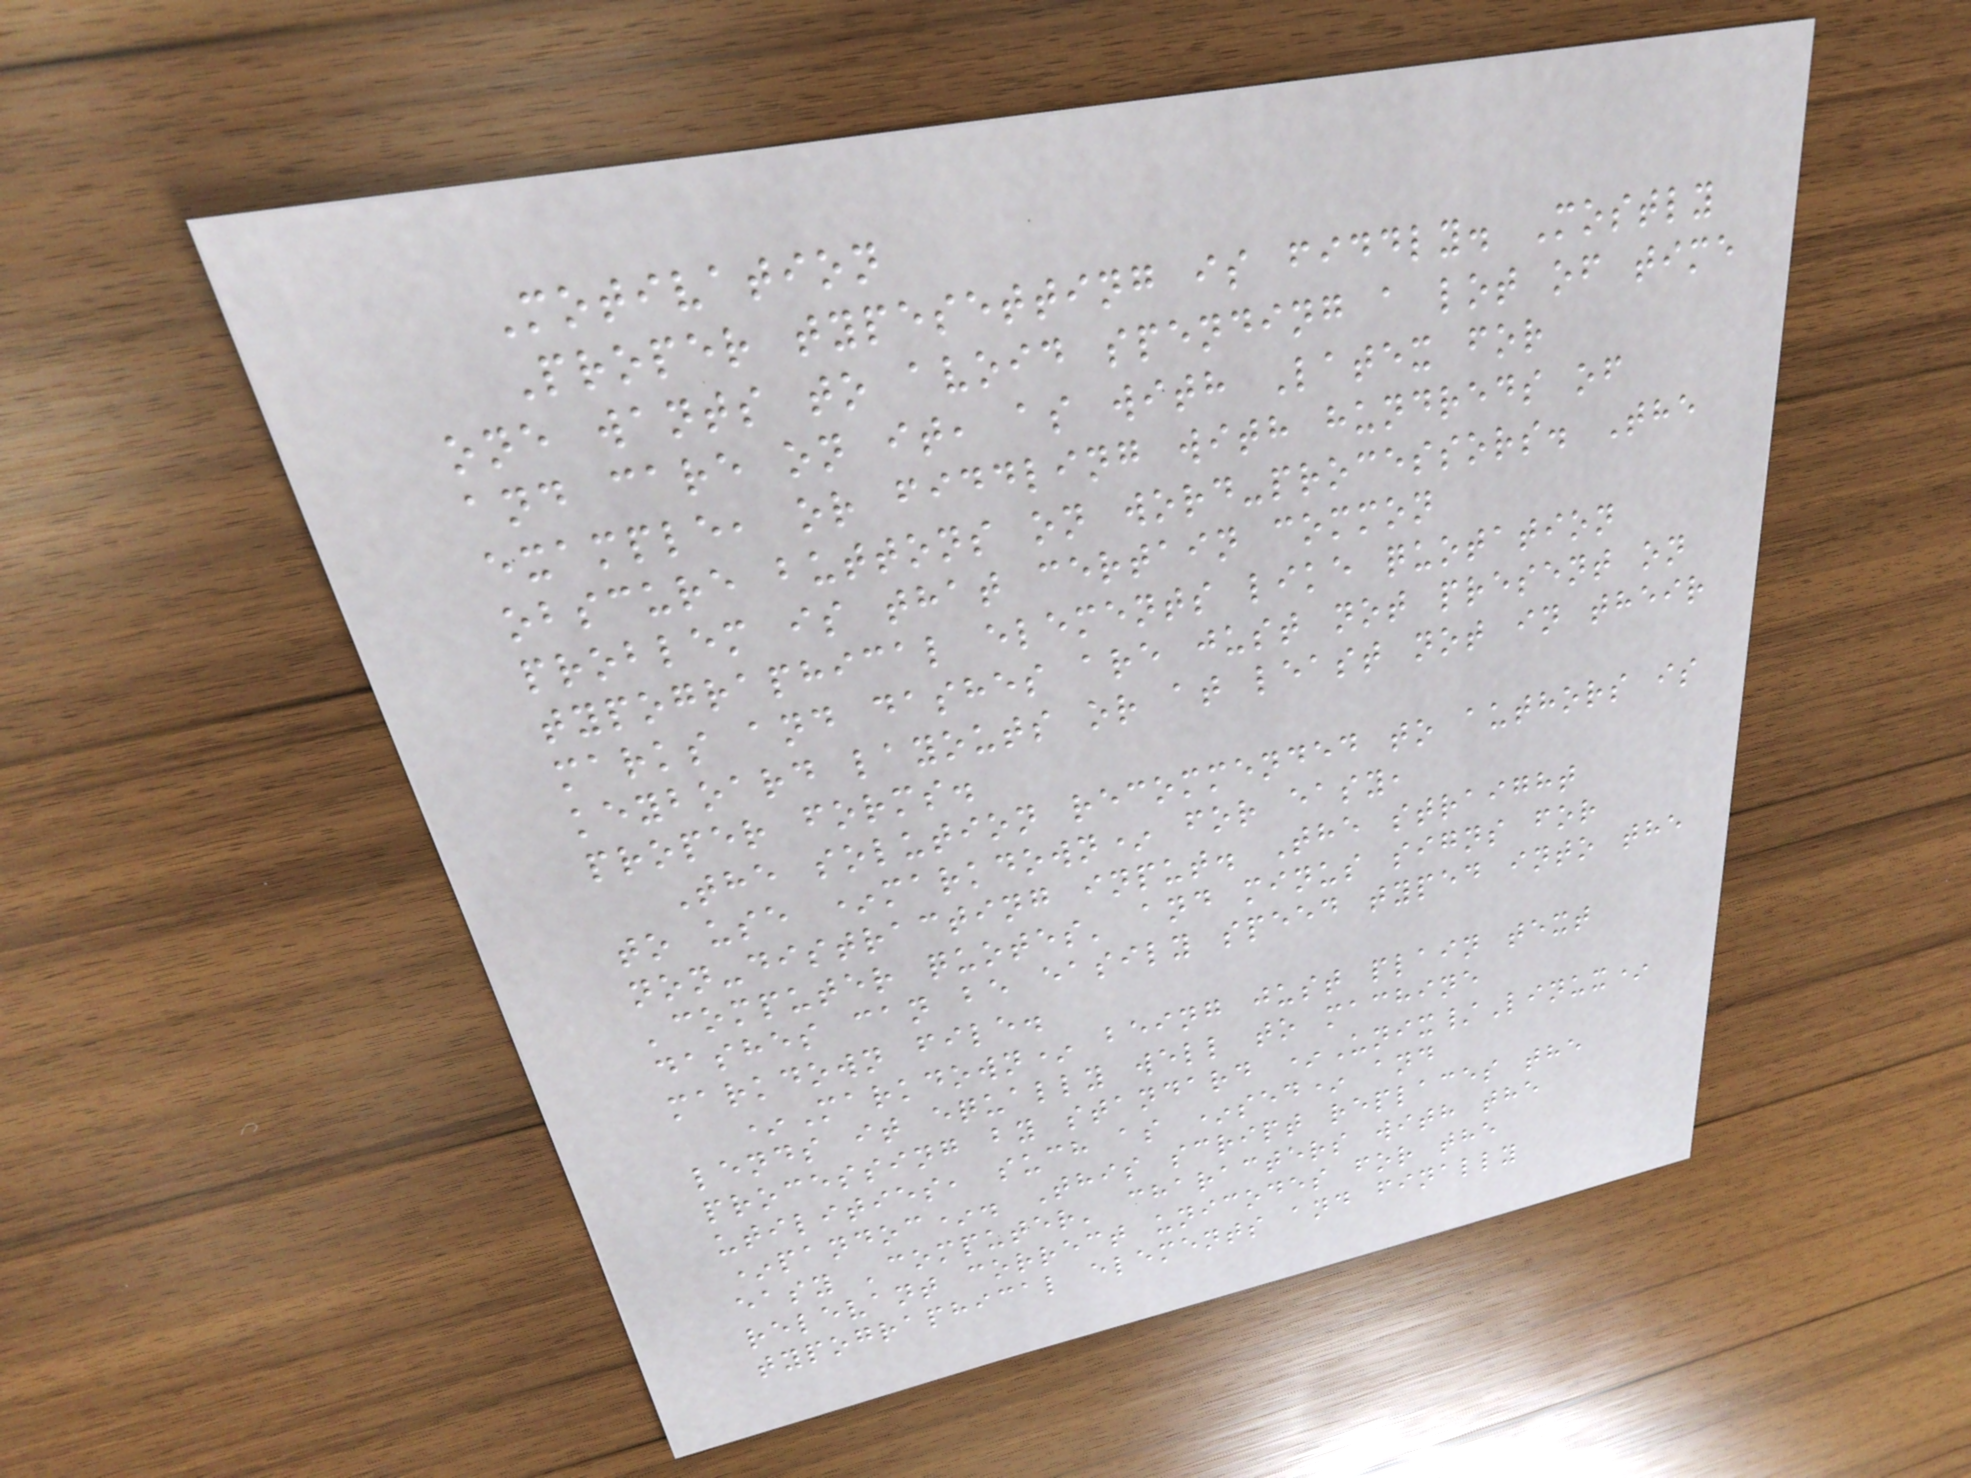Motivation
Proper typesetting is fiddly. Mostly
one wants to avoid spending a lot of time
and care on it, as with Latex for
example, or fiddling with hundreds of
obscure buttons on word-processors. The
problem is that certain common
typographical elements like quotation
marks and dashes are just not present on
keyboard layouts or at least not in their
proper forms.
The solution recommended to authors is
to use *markdown* for easy,
non-distracting input. The straight
'computer quotes' and minus signs for
dashes can be easily speed typed into the
markdown file.
*Markdown* being just plain text
lends it equally well to machine
processing by standard *Unix/Linux*
utilities, such as *sed* and
*pandoc*. This script replaces the
easy 'computer' characters with the
relevant correct unicodes for the
typographical elements and finally
